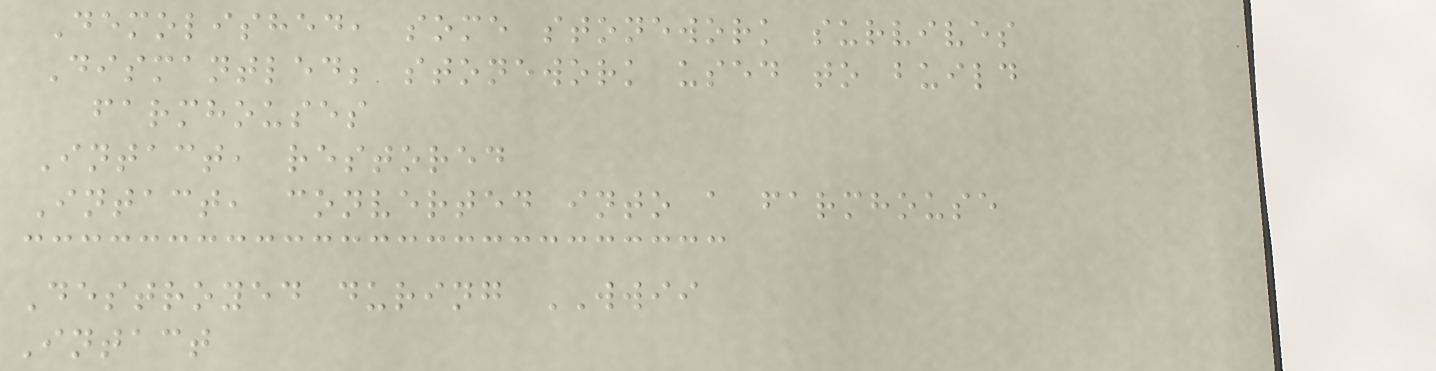Demolished, some stonework survives
Dismantled; stonework used to build
farmhouses
Intact, restored
Intact, converted into a farmhouse
Destroyed during WWII
Intact
